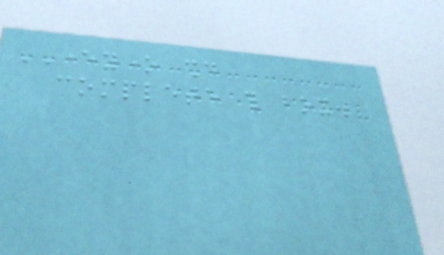EVERYONE should
complete this box.
